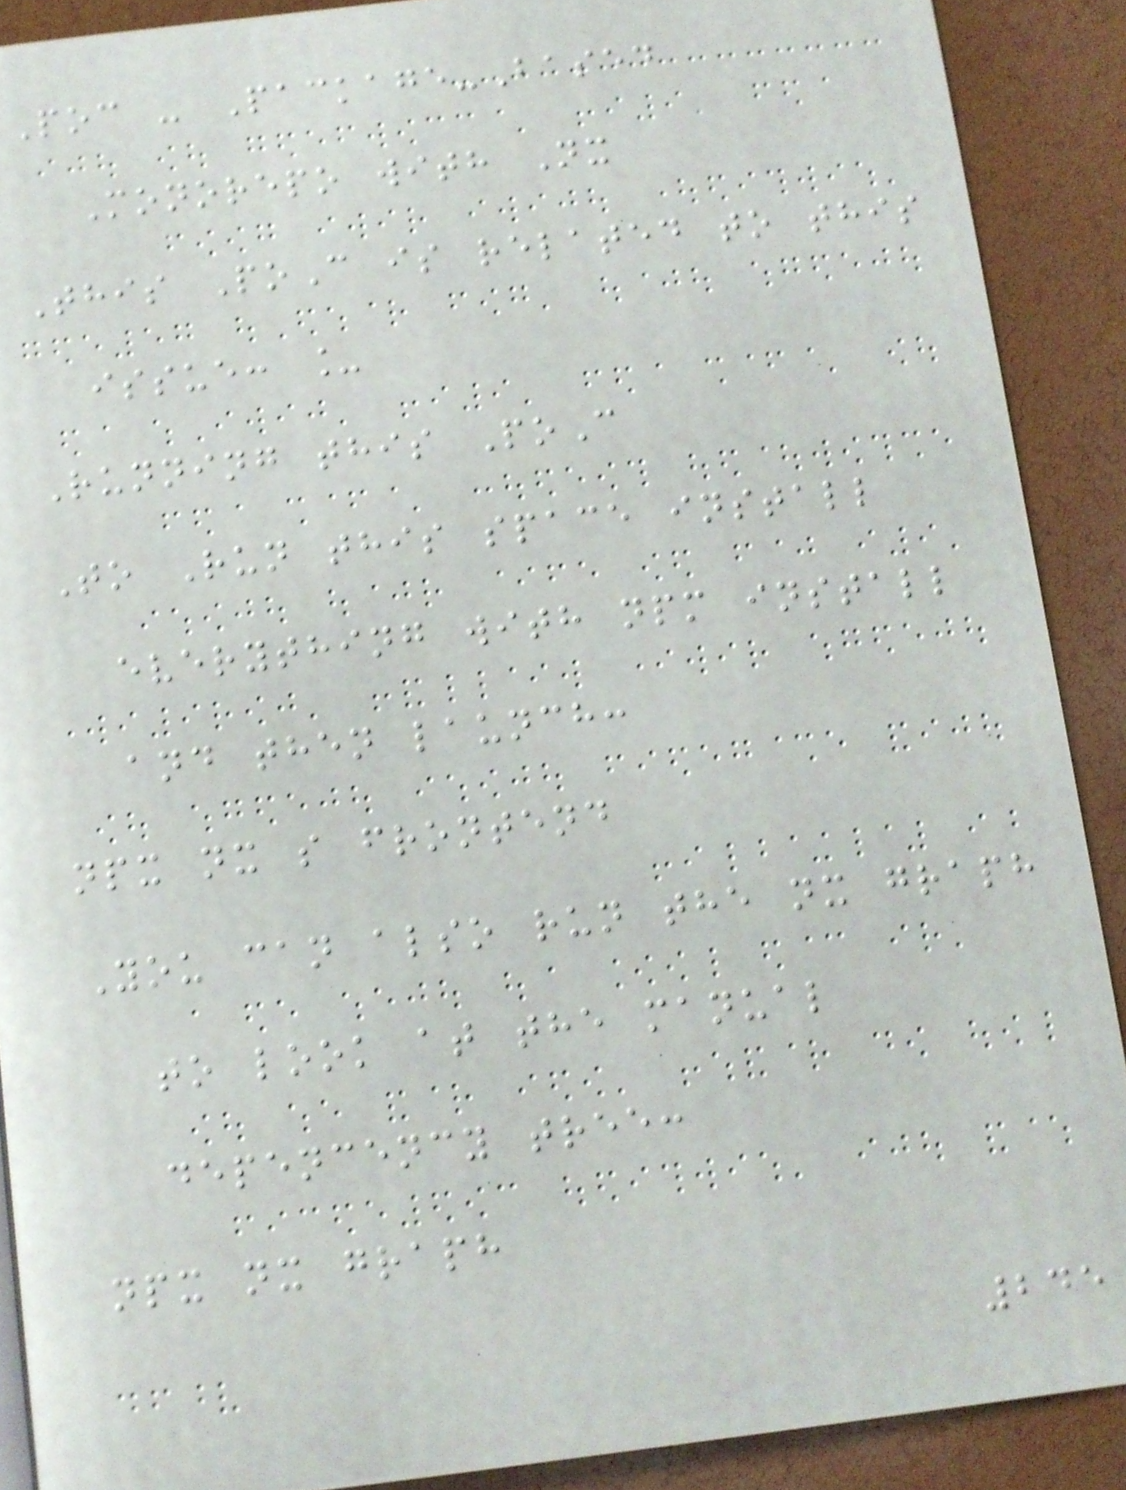Poc - Package-Based
Monorepo with Nx
This PoC is related to this
issue: _
Running this PoC
To Run this space install
everything with npm install
and then launch:
npx nx s frontend
You can also run the nx graph
to look at the manual
depencency tree:
npx nx graph
245
